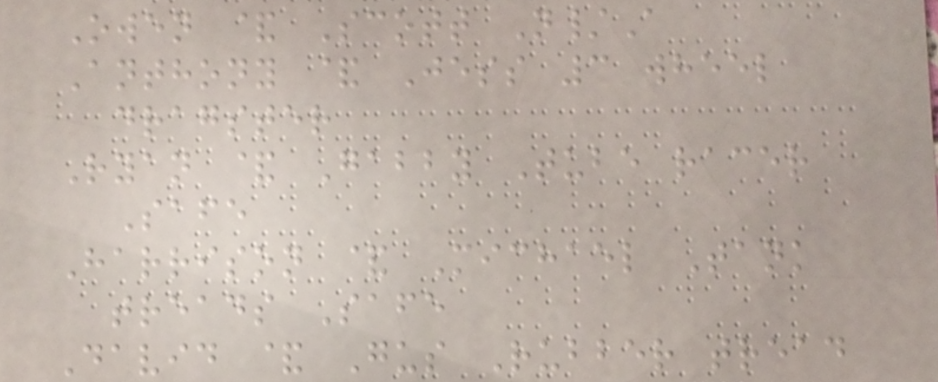Owen & Scott N/A
Anthony & Jess 3 wheel
dragster
Ryan & Gabby Tube racer
Safe
Harrison & Michael Tank
treads Safe
David & Gus Rubber tread
